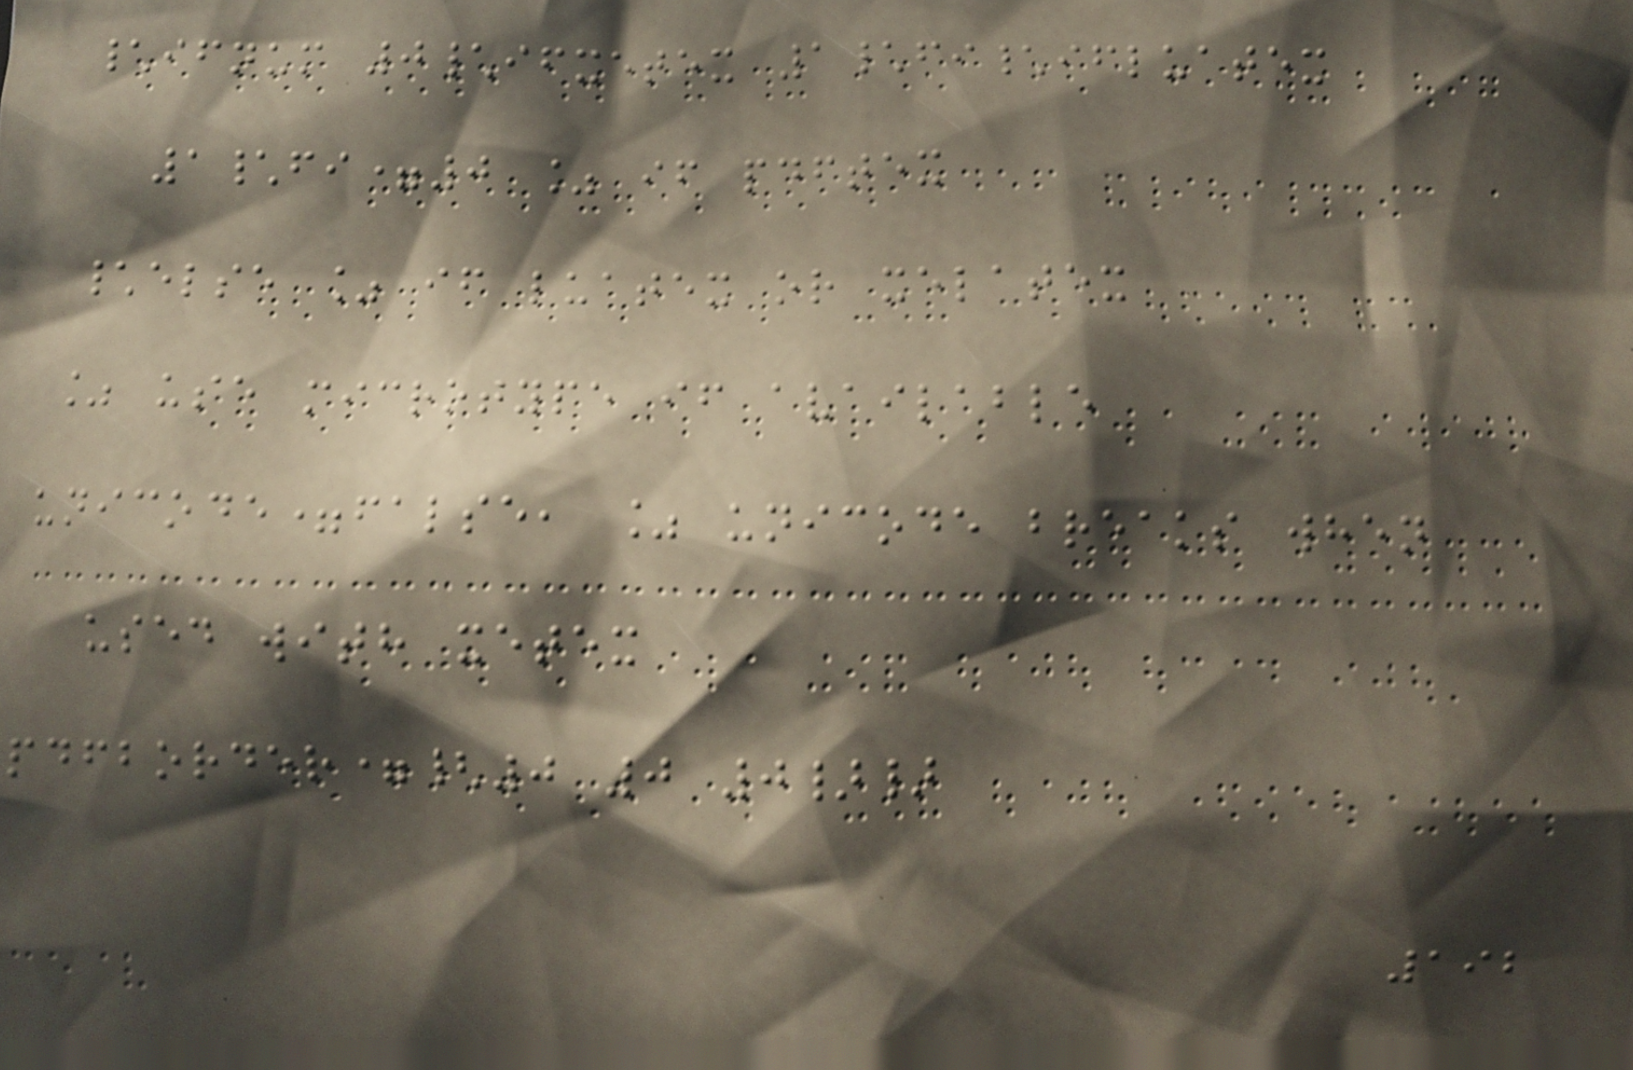\ifnum 0\ifxetex 1\fi\ifluatex
1\fi=0 % if pdftex
\else % if luatex or xelatex
% use microtype if available
unicode=false, % unicode breaks when
used with xetex
pdfborder={0 0 0}}
192
